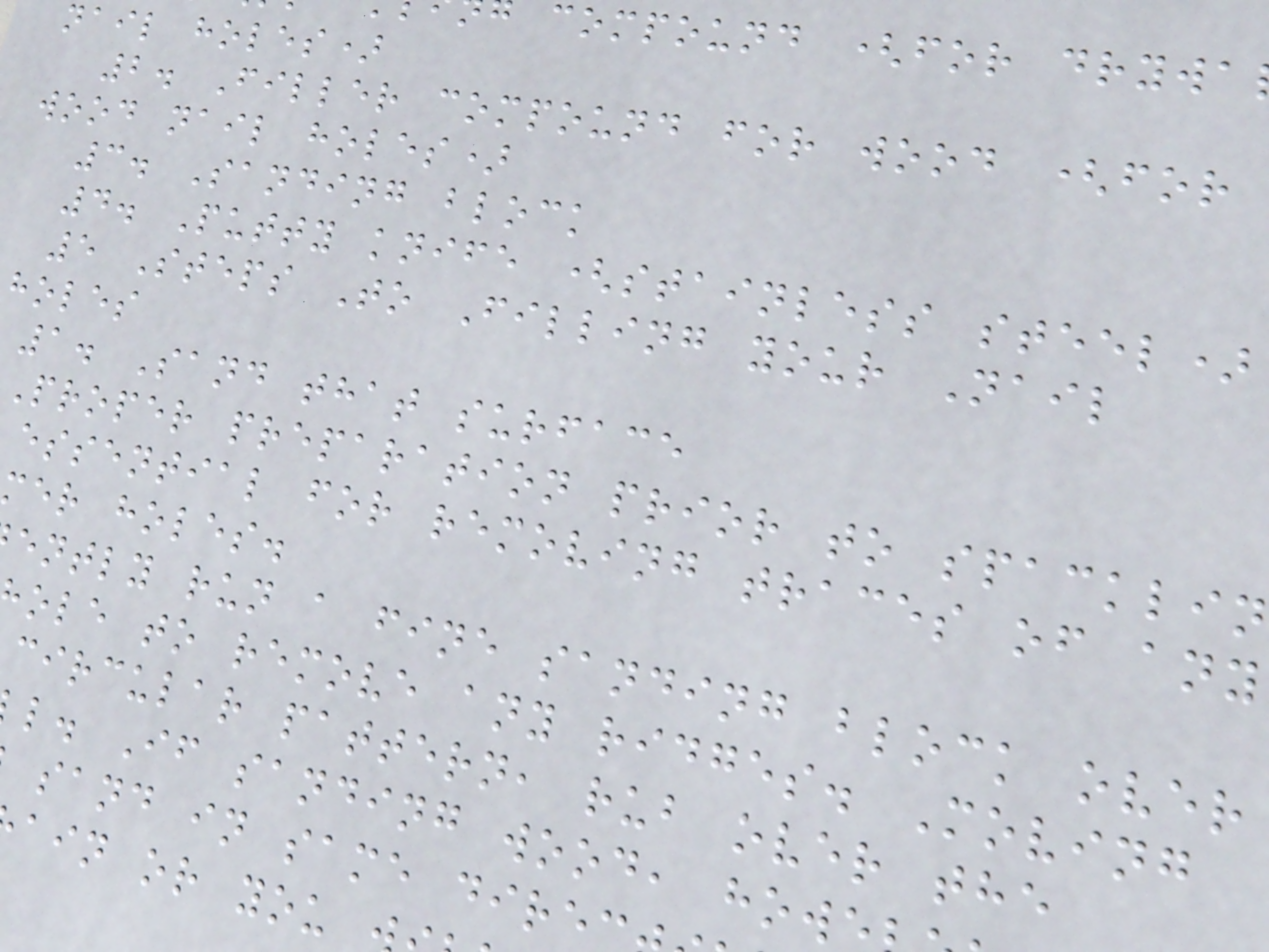compound (for drywa
nail holes)
2. Filler compound for wood (for
wood nail holes)
3. Sanding block
4. Putty knife (stainless steel)
5 Steps To Filling your Nail
holes
1. Sand that surface
Proper preparation prior to spacklin
essential for removing traces of any
mer holes.
ently run a fine sanding block over
ole to remove any ridges. Moving
circular pattern, rub over the
l. If sanding wood, how
sand in same dire
ain or you
